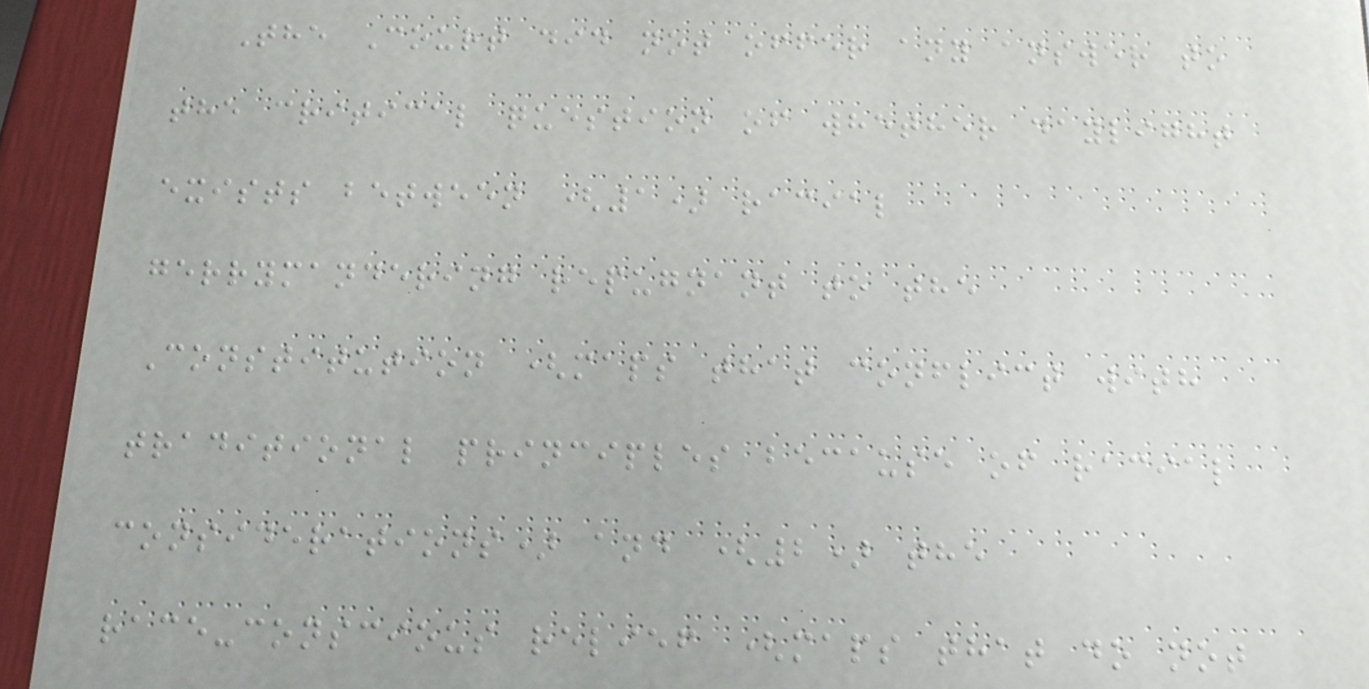The Court did not offer any answer to
the critical question of whether daylight
exists between (1) racial
gerrymandering repugnant to the
Constitution (maps that conflict with
traditional principles because of racial
considerations) and (2) the
race-conscious relief (maps that do not
